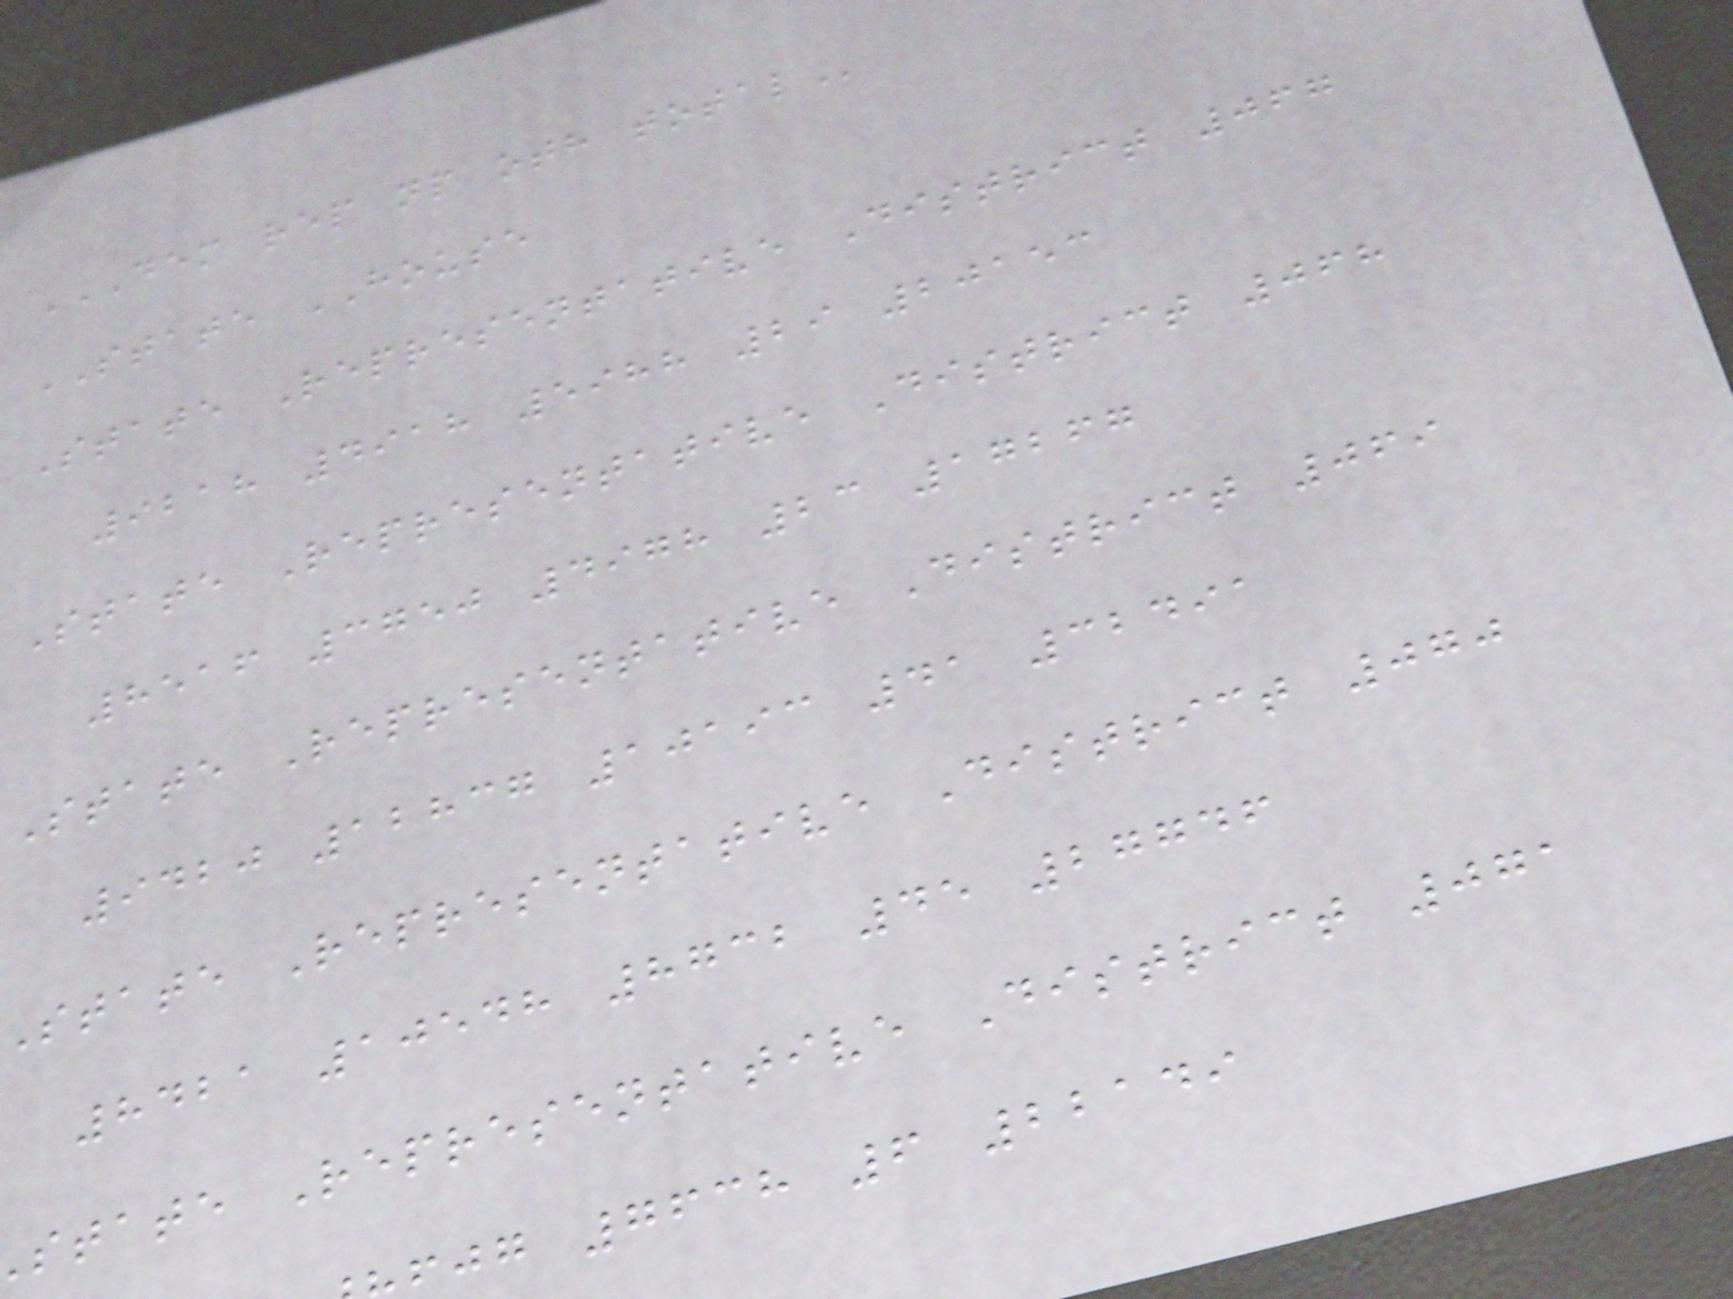DEM REP NP OTH TOTAL
STATE HOUSE
State Representative District 067
9218 4918 5988 29 20153
State Representative District 068
8516 3750 4978 23 17267
State Representative District 069
9420 12837 10193 41 32491
State Representative District 070
8421 10548 8732 45 27746
state Representative District 071
jg 7638 6 22149
